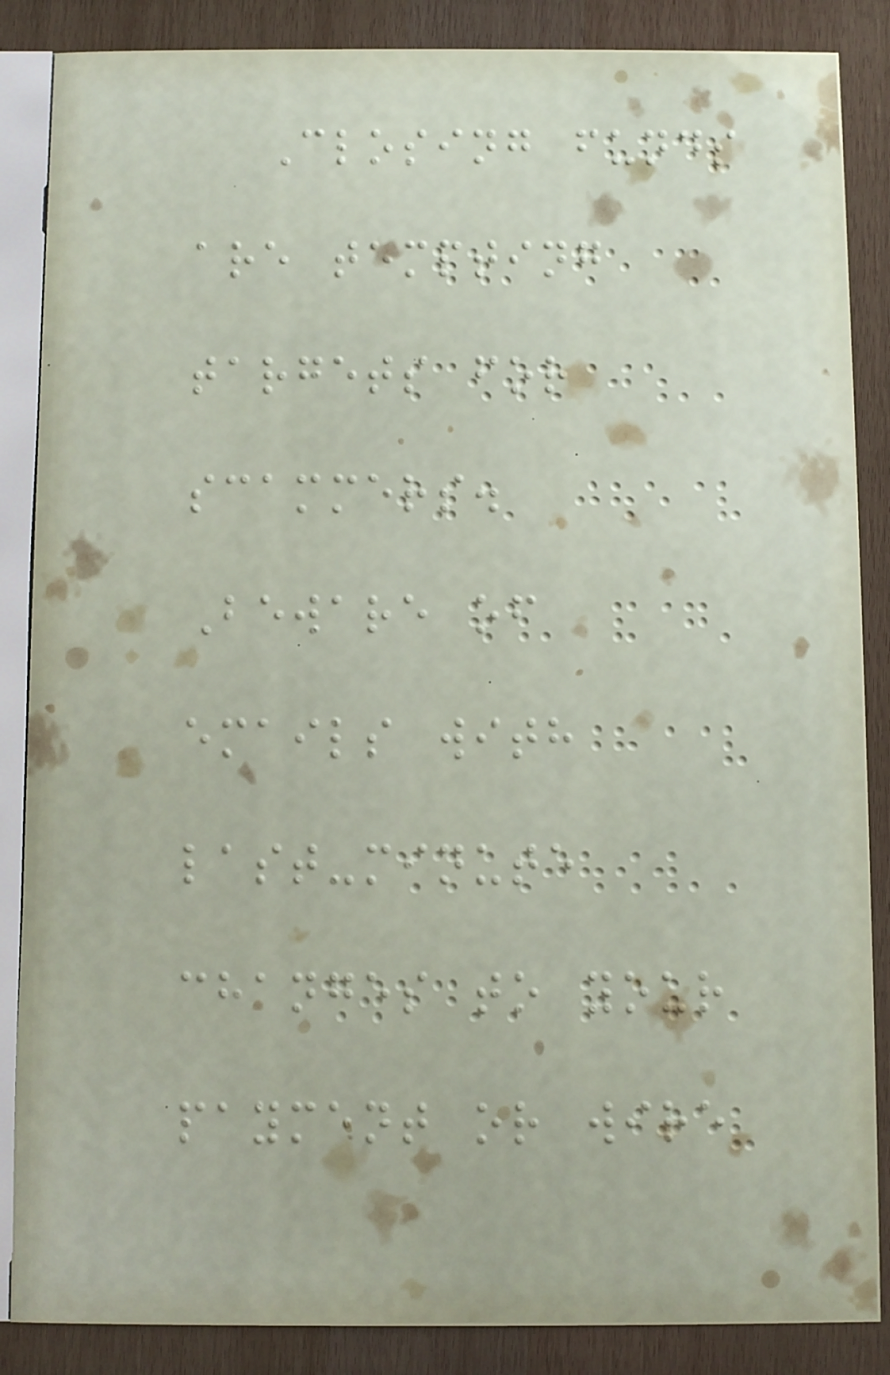Closing funds
are tempting
targets for
scammers.
Beware of
emails with
last-minute
changes to your
payment or wire
